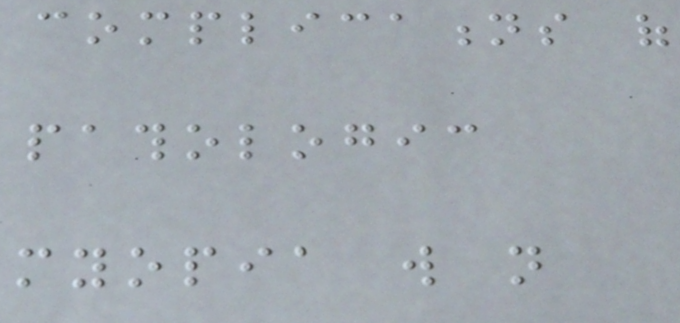complications of
pathologic
myopia will not
